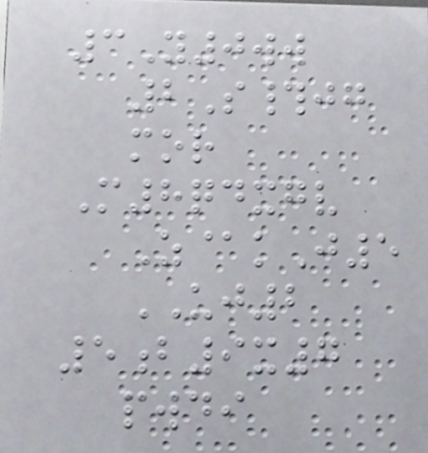3Y0ww
2S#jg
mor
M8qdxgv
Z@kJ5
UJ2
5b9x7
pwdi
